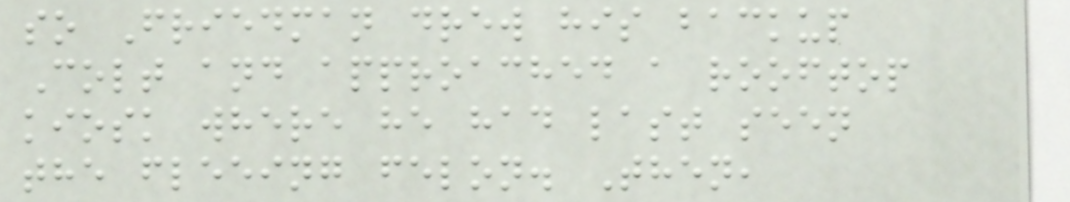so Friedman drew his backup
Colt and approached a rooftop
kiosk where he had last seen
the fleeing felon. Then,
